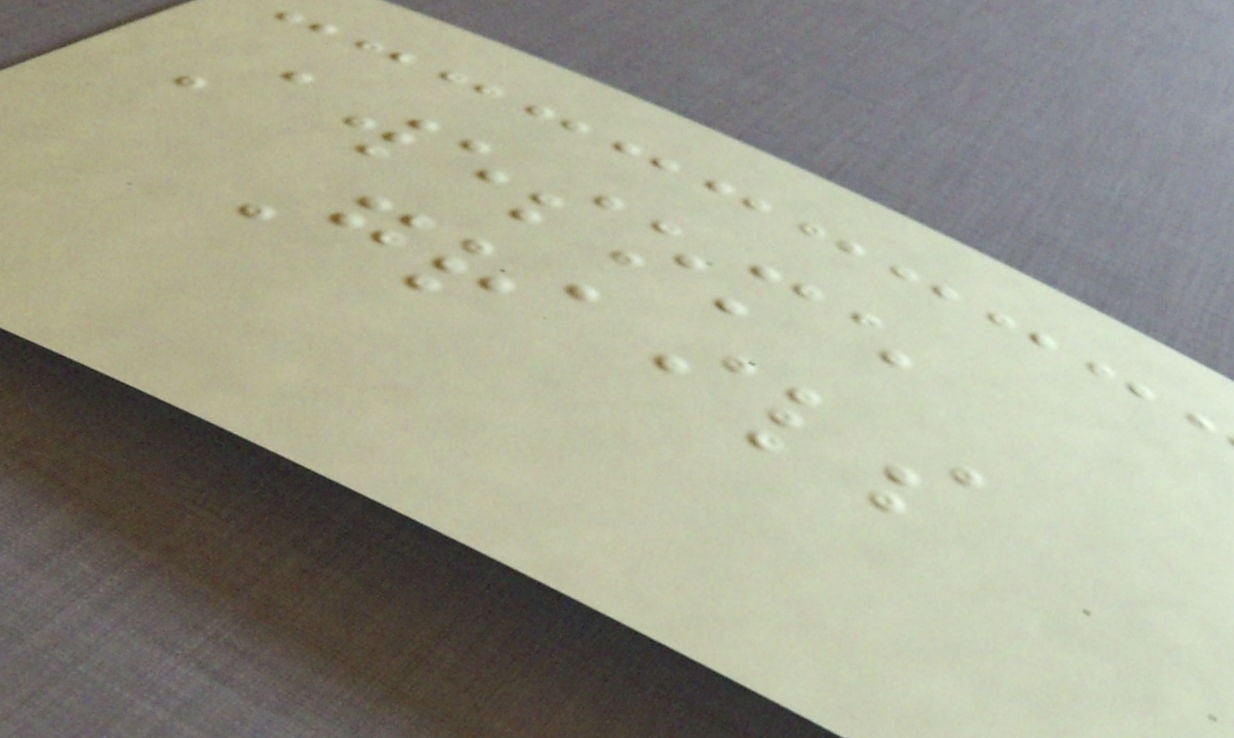Awesome
Grails
